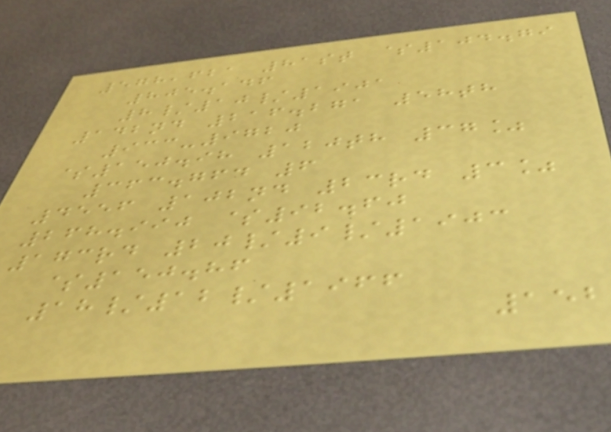578,621 81st $104.79
805.146
8/10/1901
142nd 216.271 58th
933-9720
$150.98 120th 37%
363.764 6
4556 102nd 23rd 3%
268.990 $92.60
173rd 20/9/1903
$150.86
18/12/1966
152
